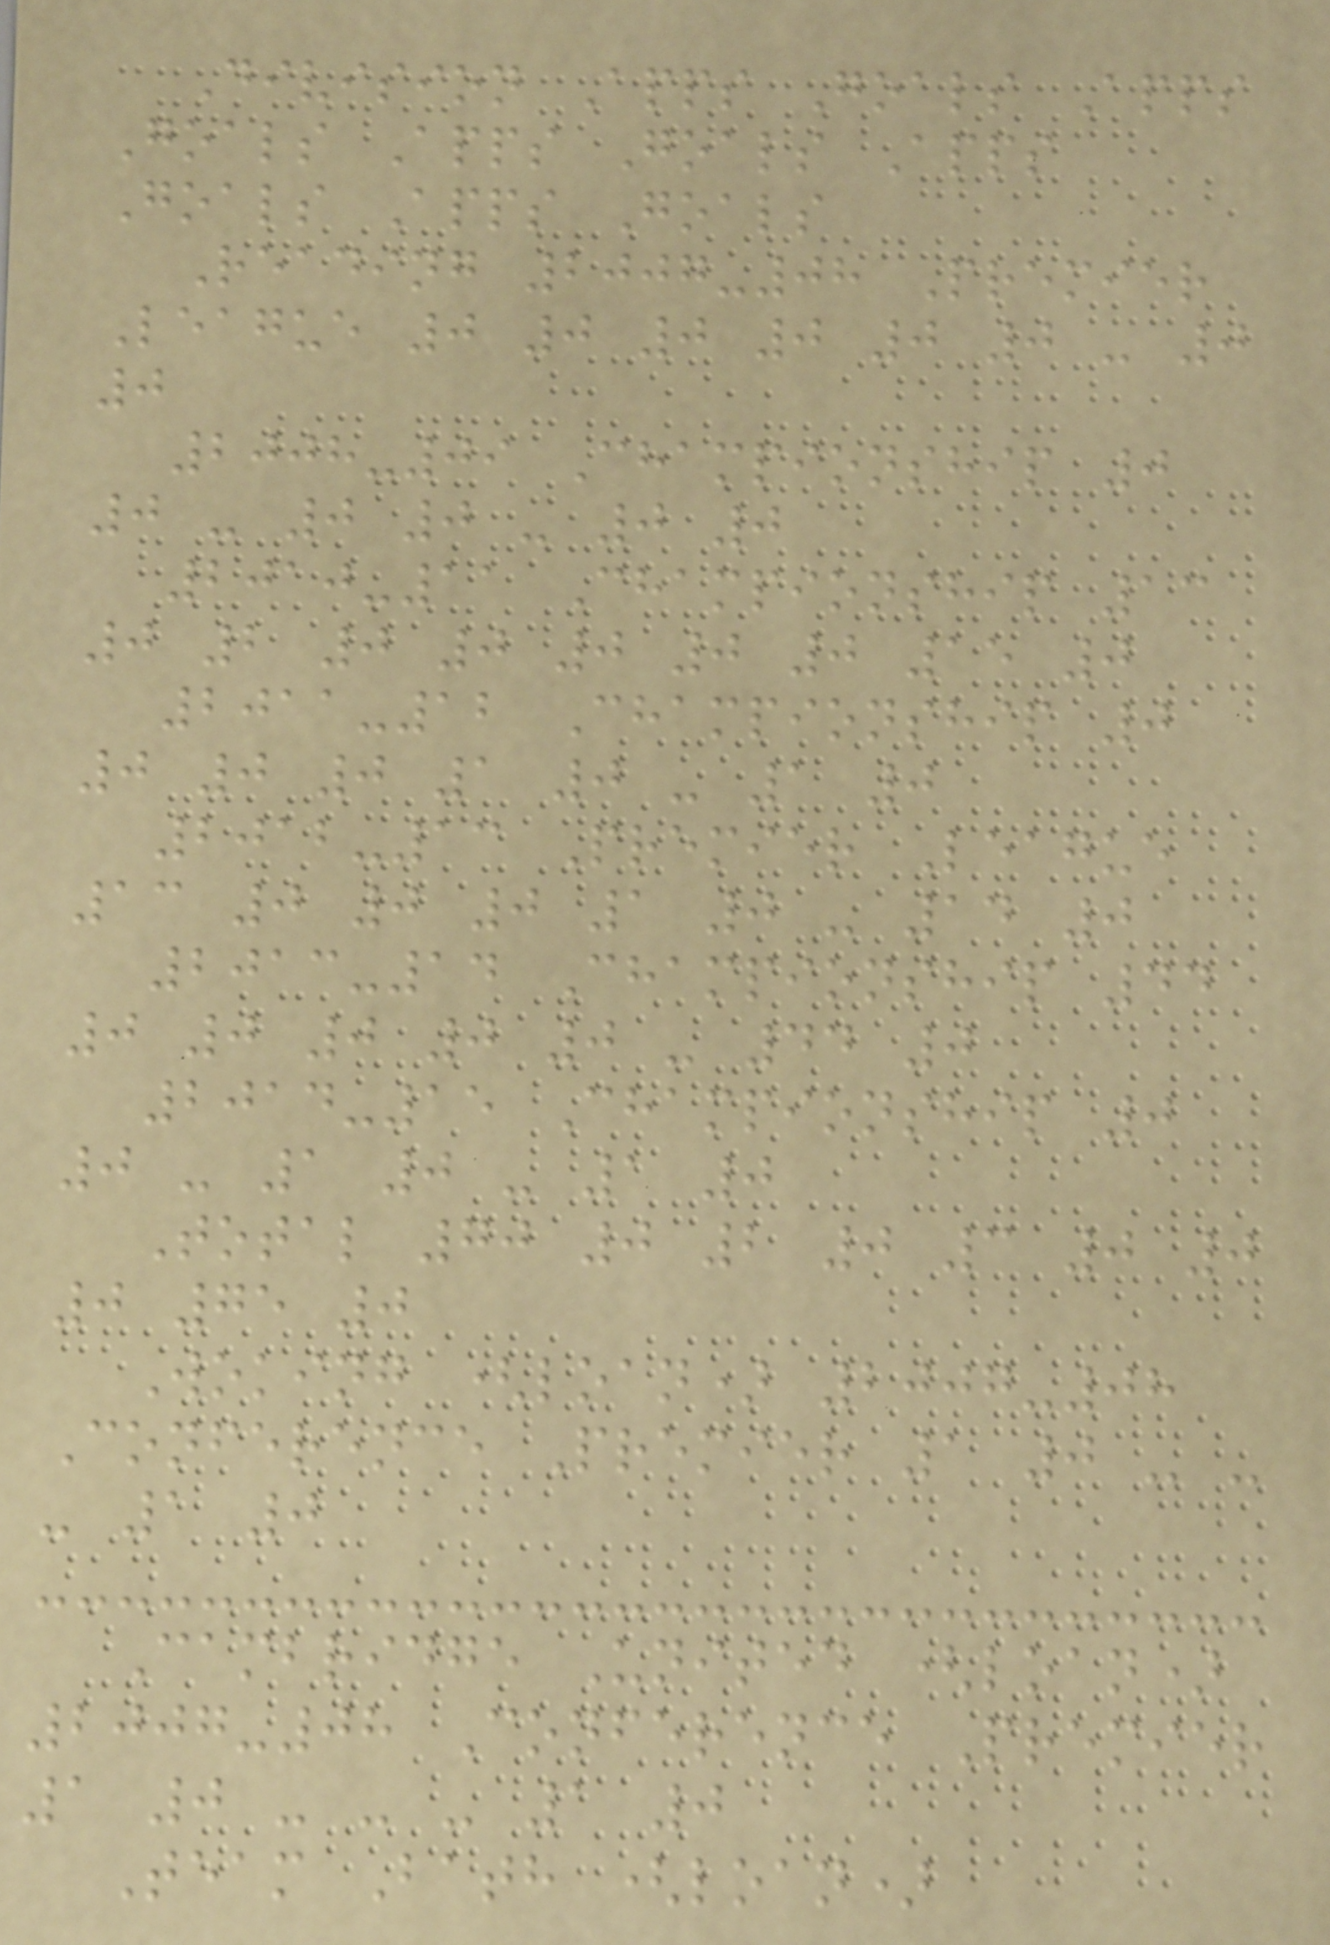Division Apps Goals Apps
Goals Apps Goals Apps
Goals Apps Goals
Reading 2007-08 Premier
League 0 0 0 0 0 0 - 0
0
2008-09 Championship 0
0 - 0 0 - 0 0
2010-11 Championship 13
0 2 0 0 0 0 0 15 0
2011-12 Championship 0
0 0 0 1 0 - 1 0
2012-13 Premier League
13 0 0 0 1 0 - 14 0
2013-14 Championship 44
0 0 0 0 0 - 44 0
2014-15 Championship 0
0 - 1 0 - 1 0
Total 70 0 2 0 3 0 0
0 75 0
Woking (loan) 2007-08
Conference Premier 1 0 - -
- 1 0
Cambridge United (loan)
2007-08 Conference Premier
1 0 - - - 1 0
Team Bath (loan)
